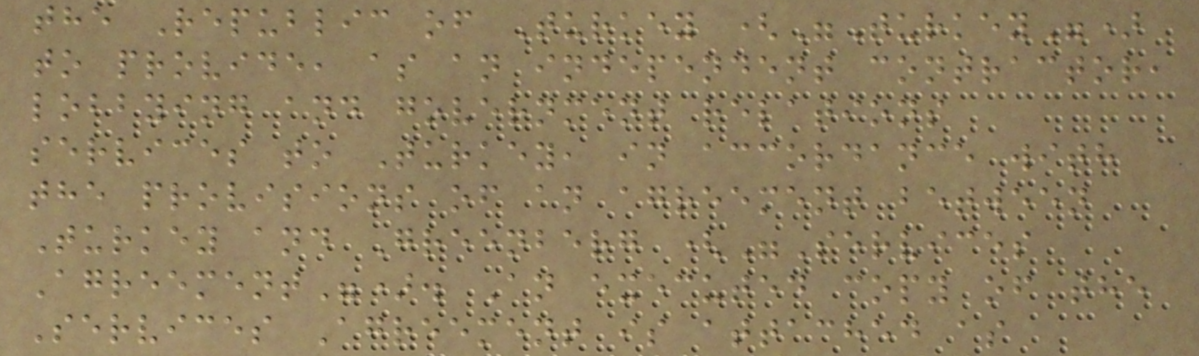the Republic of Turkey ("Turkey")
to provide, as an independent contractor,
lobbying and government relations
services to Turkey, in accordance with
the provisions of an agreement between
Turkey and Greenberg ("Services
Agreement"). An executed copy of the
Services Agreement is attached as
